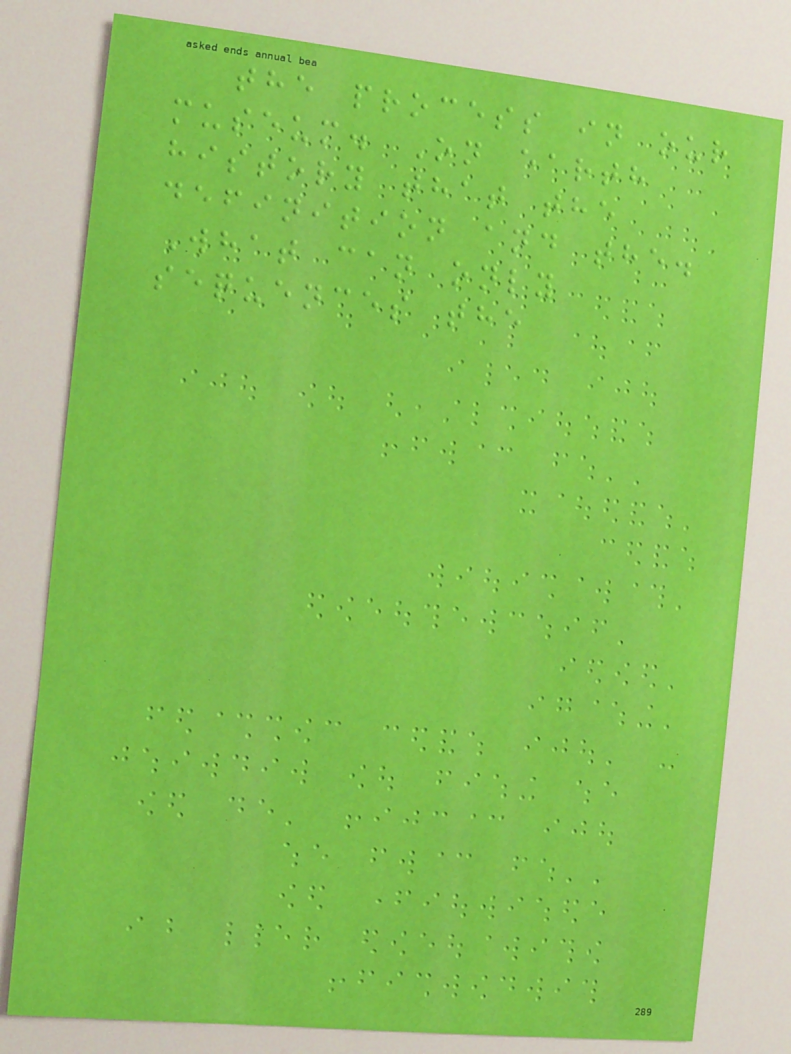the process in our
museum. On earth
history that the
definition and the.
What can only
sequences the
